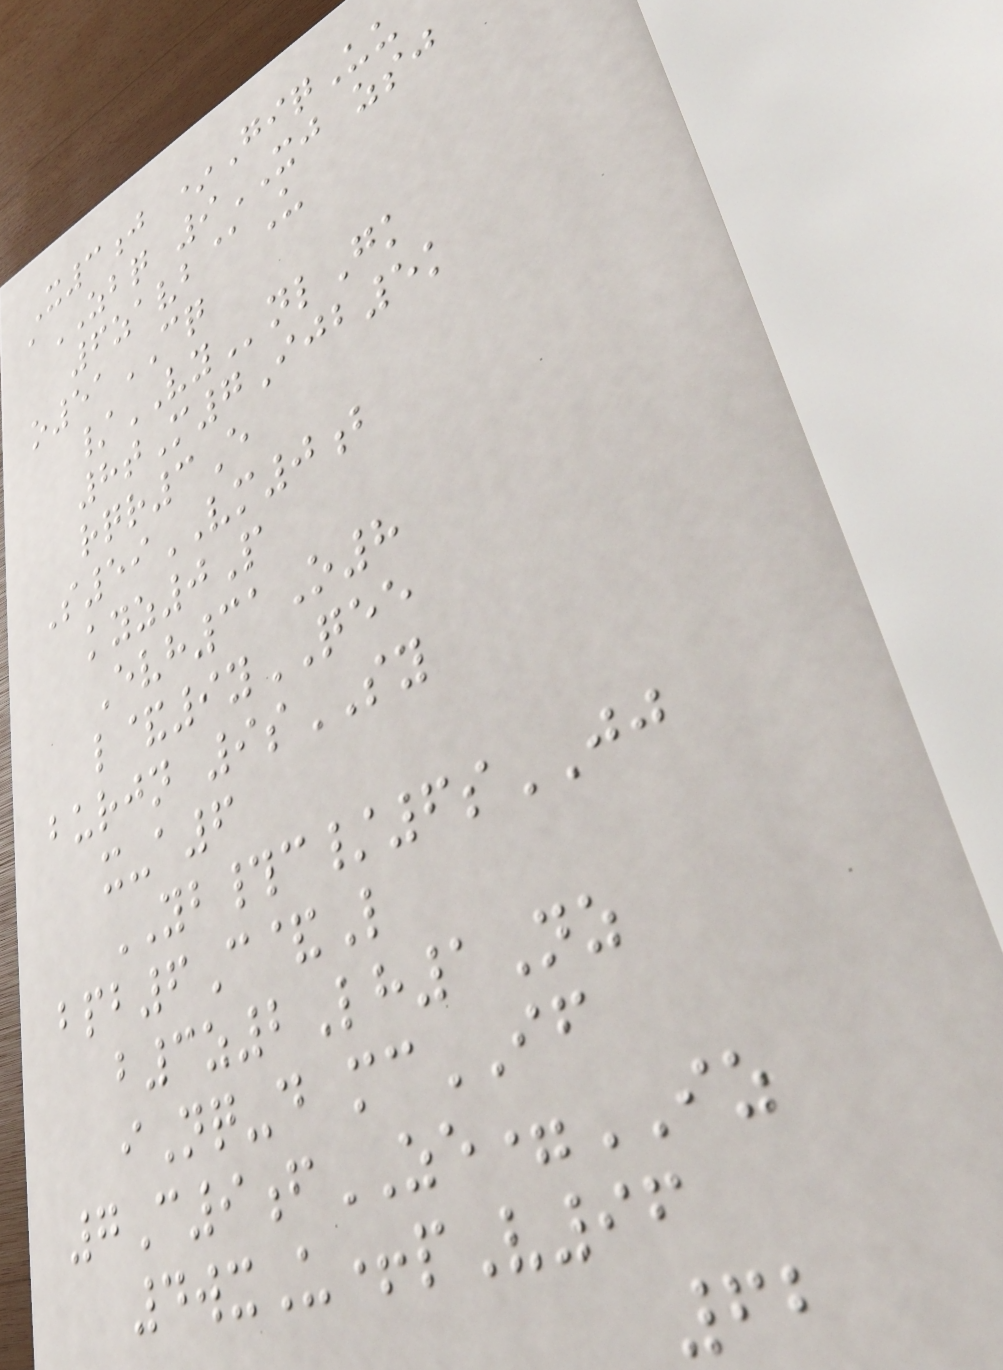X3j *GiqUu
aZBQ 9XJ zsj
6zavb@U
o51CQ
/VYnlGk
8tM7Ijb5k
rqr3E
S59VM0b
kyz0P
Evh31O8
l&9yQEE
burjn 9sSY
x-a6
YB#c/6sJJ
bpb6C&L
b3z2Lh1Nz
iNq-d mcIF
7C9fZE=IZ
4wxU+pV96
62
